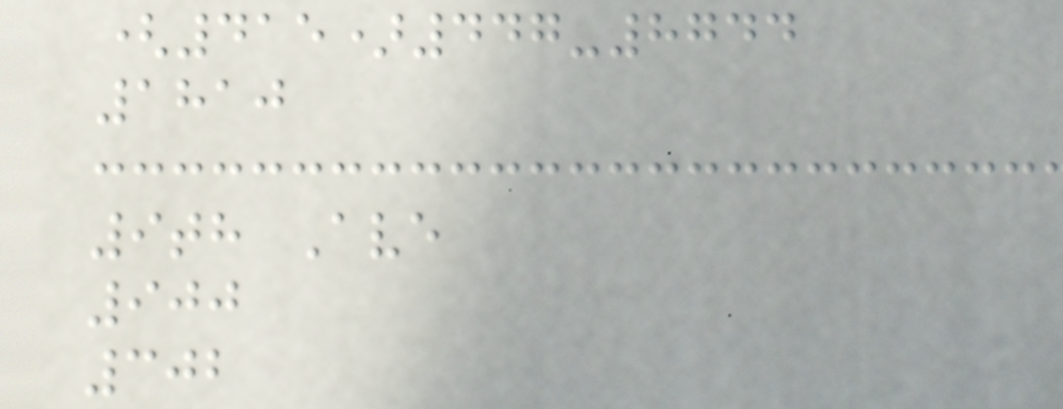(415)447-8744
1810
9th Ave
900
302
